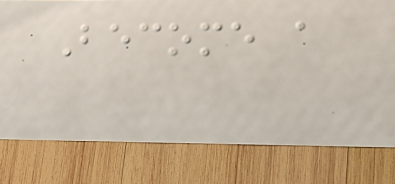Become a
